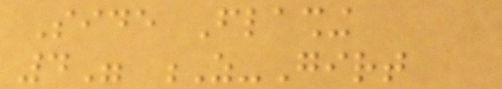Side Flashing
4" Z-Girt
